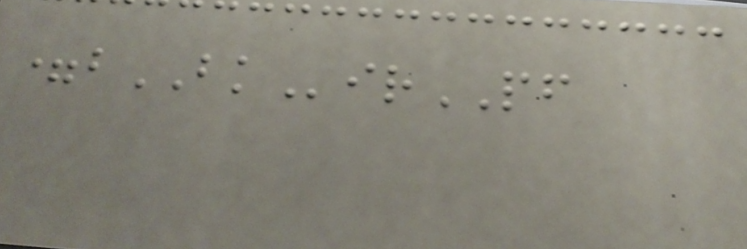=bBKirPF
